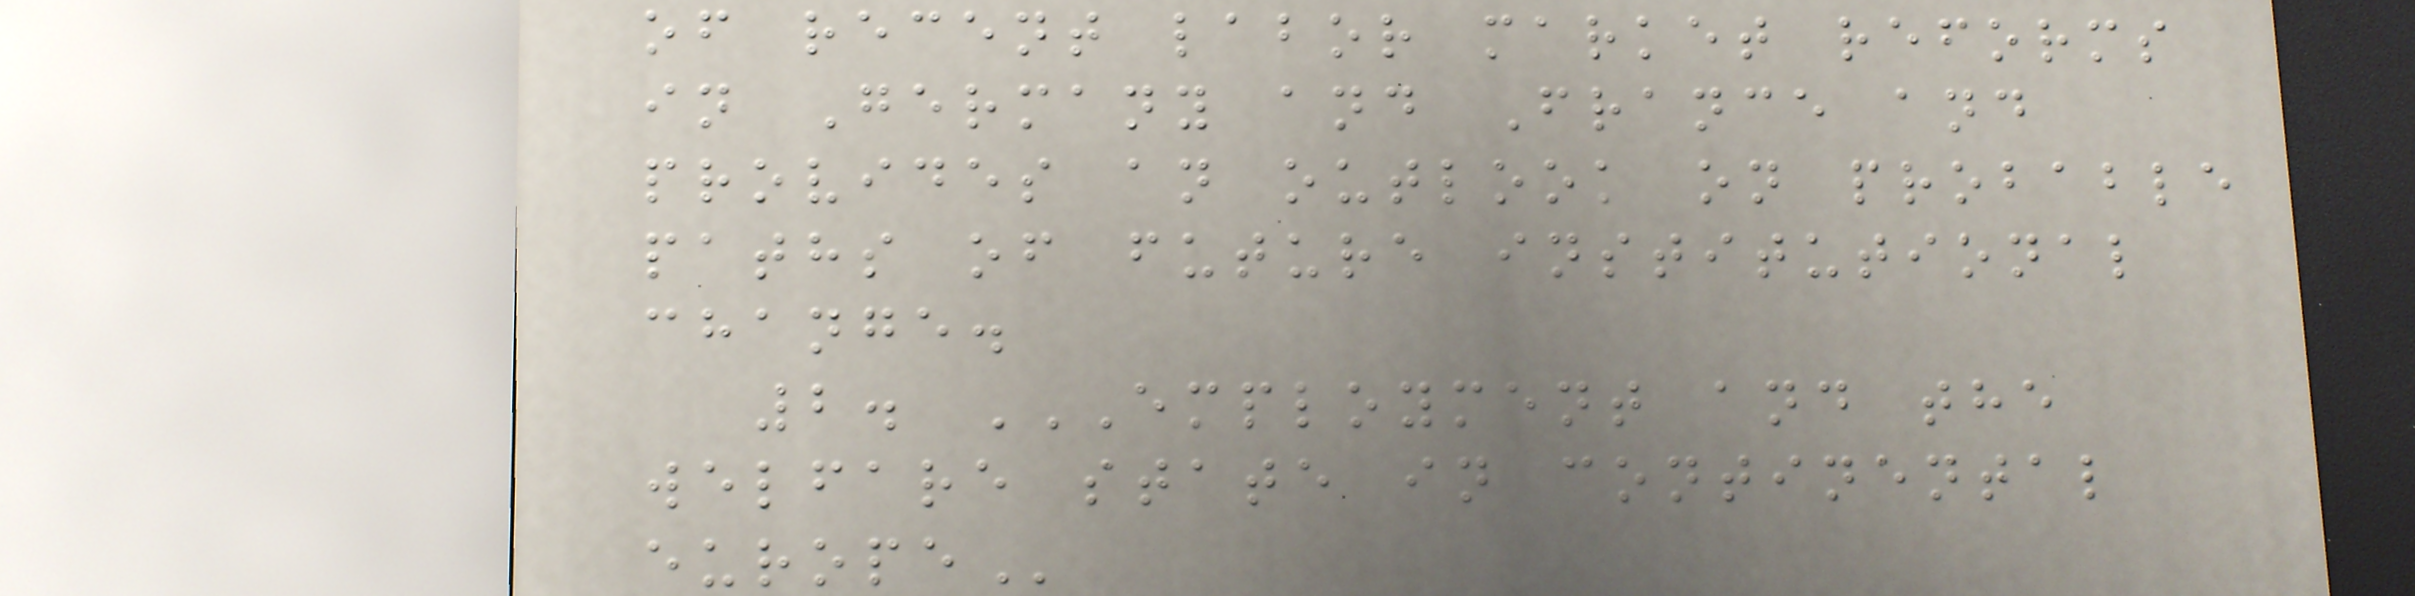of recent labor market reforms
in Germany and France and
provides an outlook on probable
paths of future institutional
change.
2. EMPLOYMENT AND THE
WELFARE STATE IN CONTINENTAL
EUROPE
